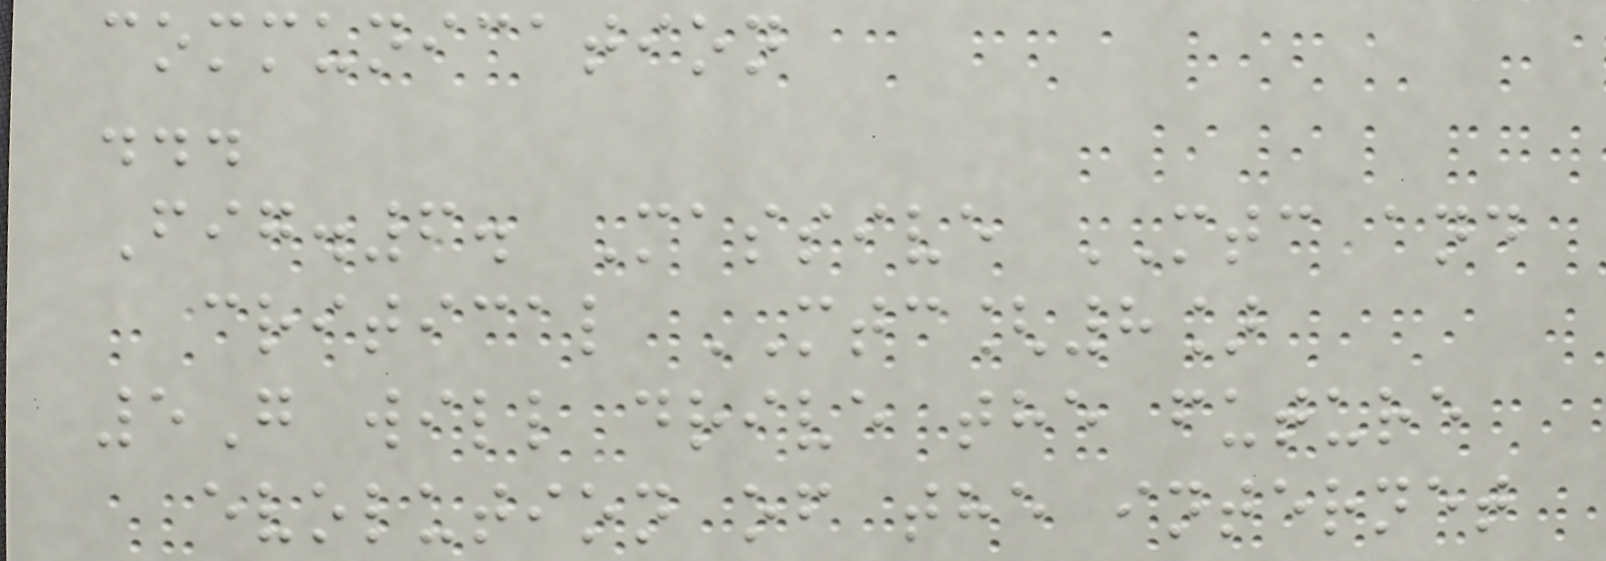communication
...
Fig.6. Massive MTC and
critical MTC[8]
5G will drive the future
evolution of the internet
